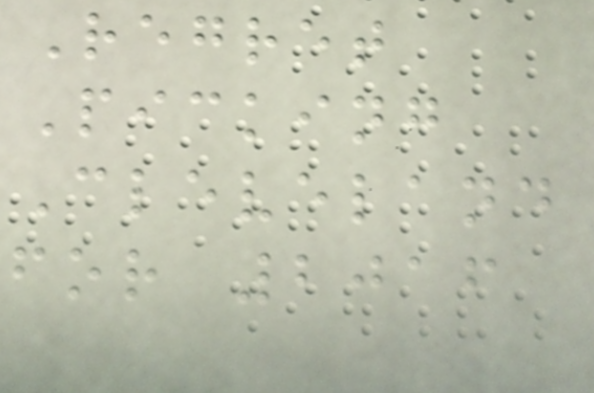Regret
Picking
Cleveland
for 2016
